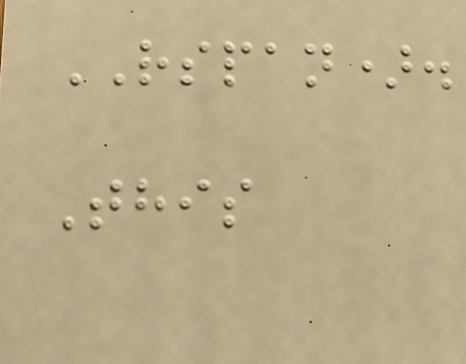RSPAN).
This
